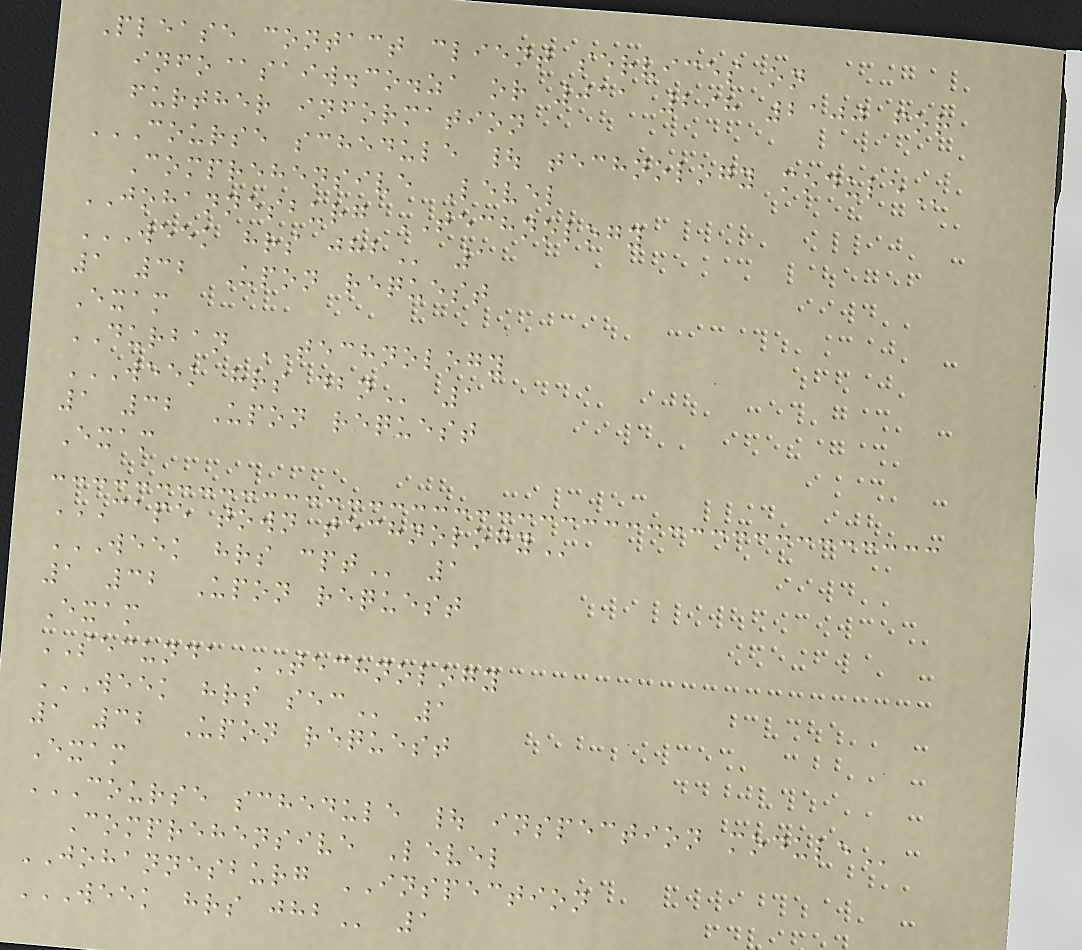Please contact client services on
info@saiw.co.za or 011 298 2100 for
further information
COURSE SCHEDULE | TECHNOLOGY MODULE
Comprehensive Level
JOHANNESBURG TECHNOLOGY
WEEK HRS JHB 1
1 32 Upon request
Exam
DURBAN TECHNOLOGY
WEEK HRS DBN 1
1 32 Upon request
Exam
CAPE TOWN TECHNOLOGY
WEEK HRS CPT 1
1 32 Upon request
Exam
SECUNDA TECHNOLOGY
WEEK HRS SEC 1
1 32 Upon request
Exam
COURSE SCHEDULE | INSPECTION MODULE
Comprehensive Level
JOHANNESBURG INSPECTION
WEEK HRS JHB 1
